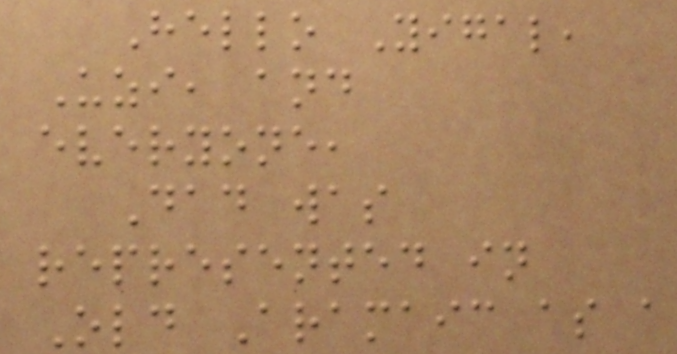Hello Yigal,
Uzi, and
everyone,
Dad was
represented in
Old Aramaic as a
